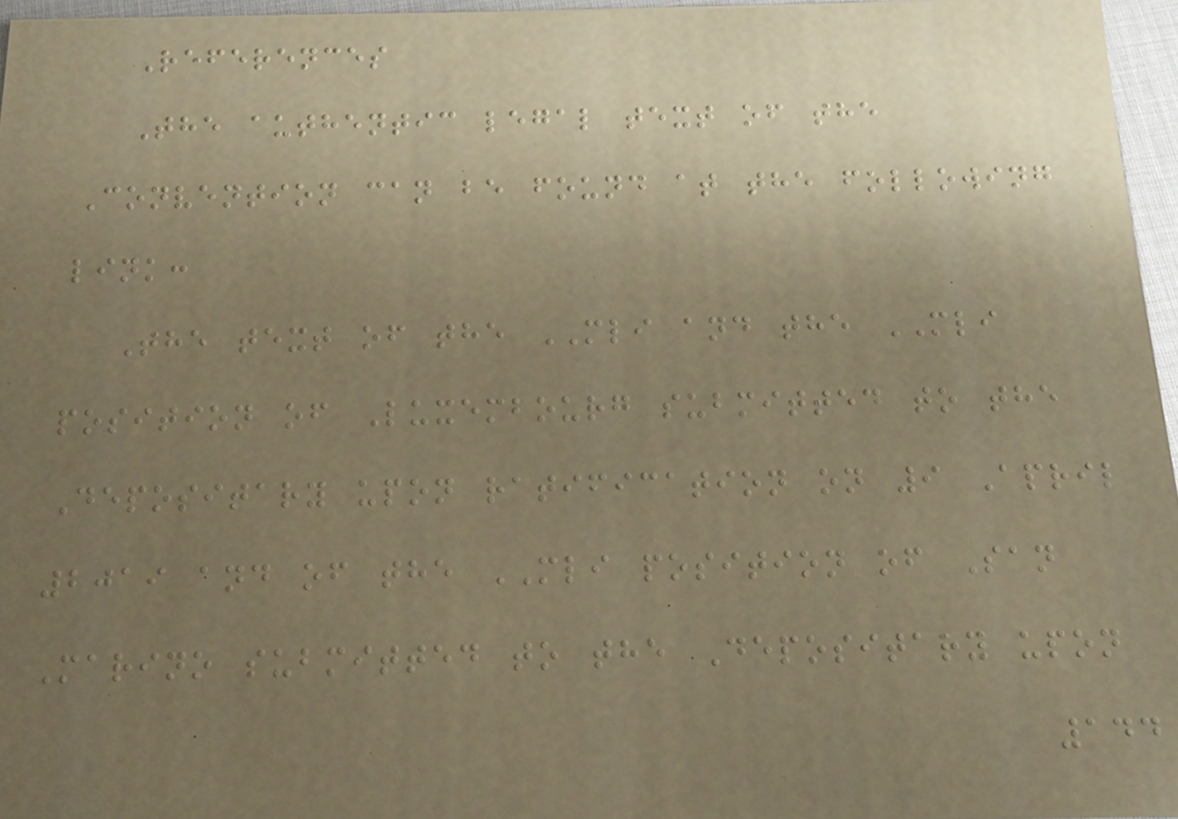References
The authentic legal text of the
Convention can be found at the following
link:
The text of the MLI and the MLI
position of Luxembourg submitted to the
Depositary upon ratification on 9 April
2019 and of the MLI position of San
Marino submitted to the Depositary upon
144
